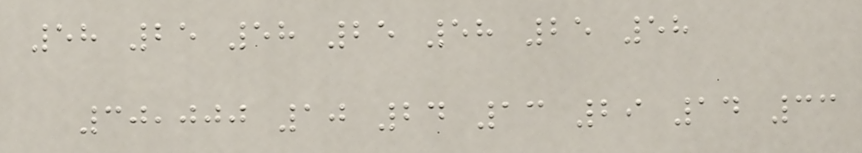58 25 58 25 58 25 58
30,000 10 24 13 29 14 33
